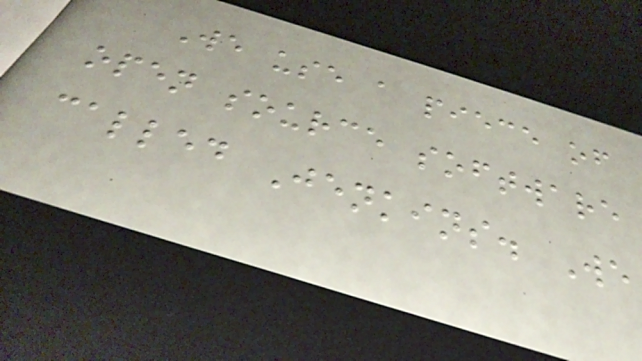We use a piece of
open source software
called Jenkins. We
